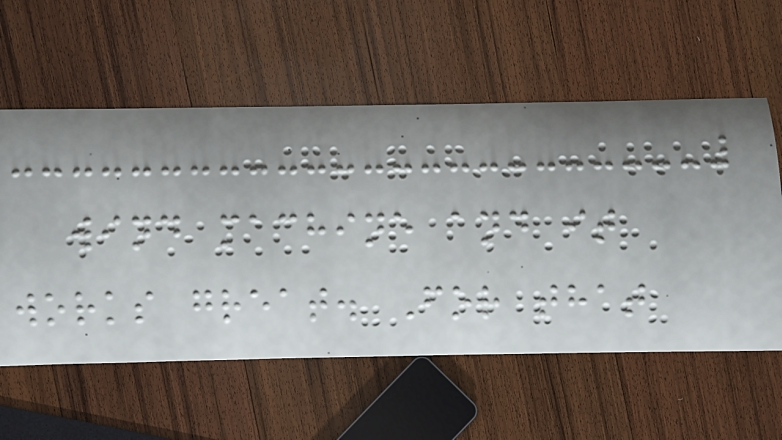wind machine and it
works great. For that
